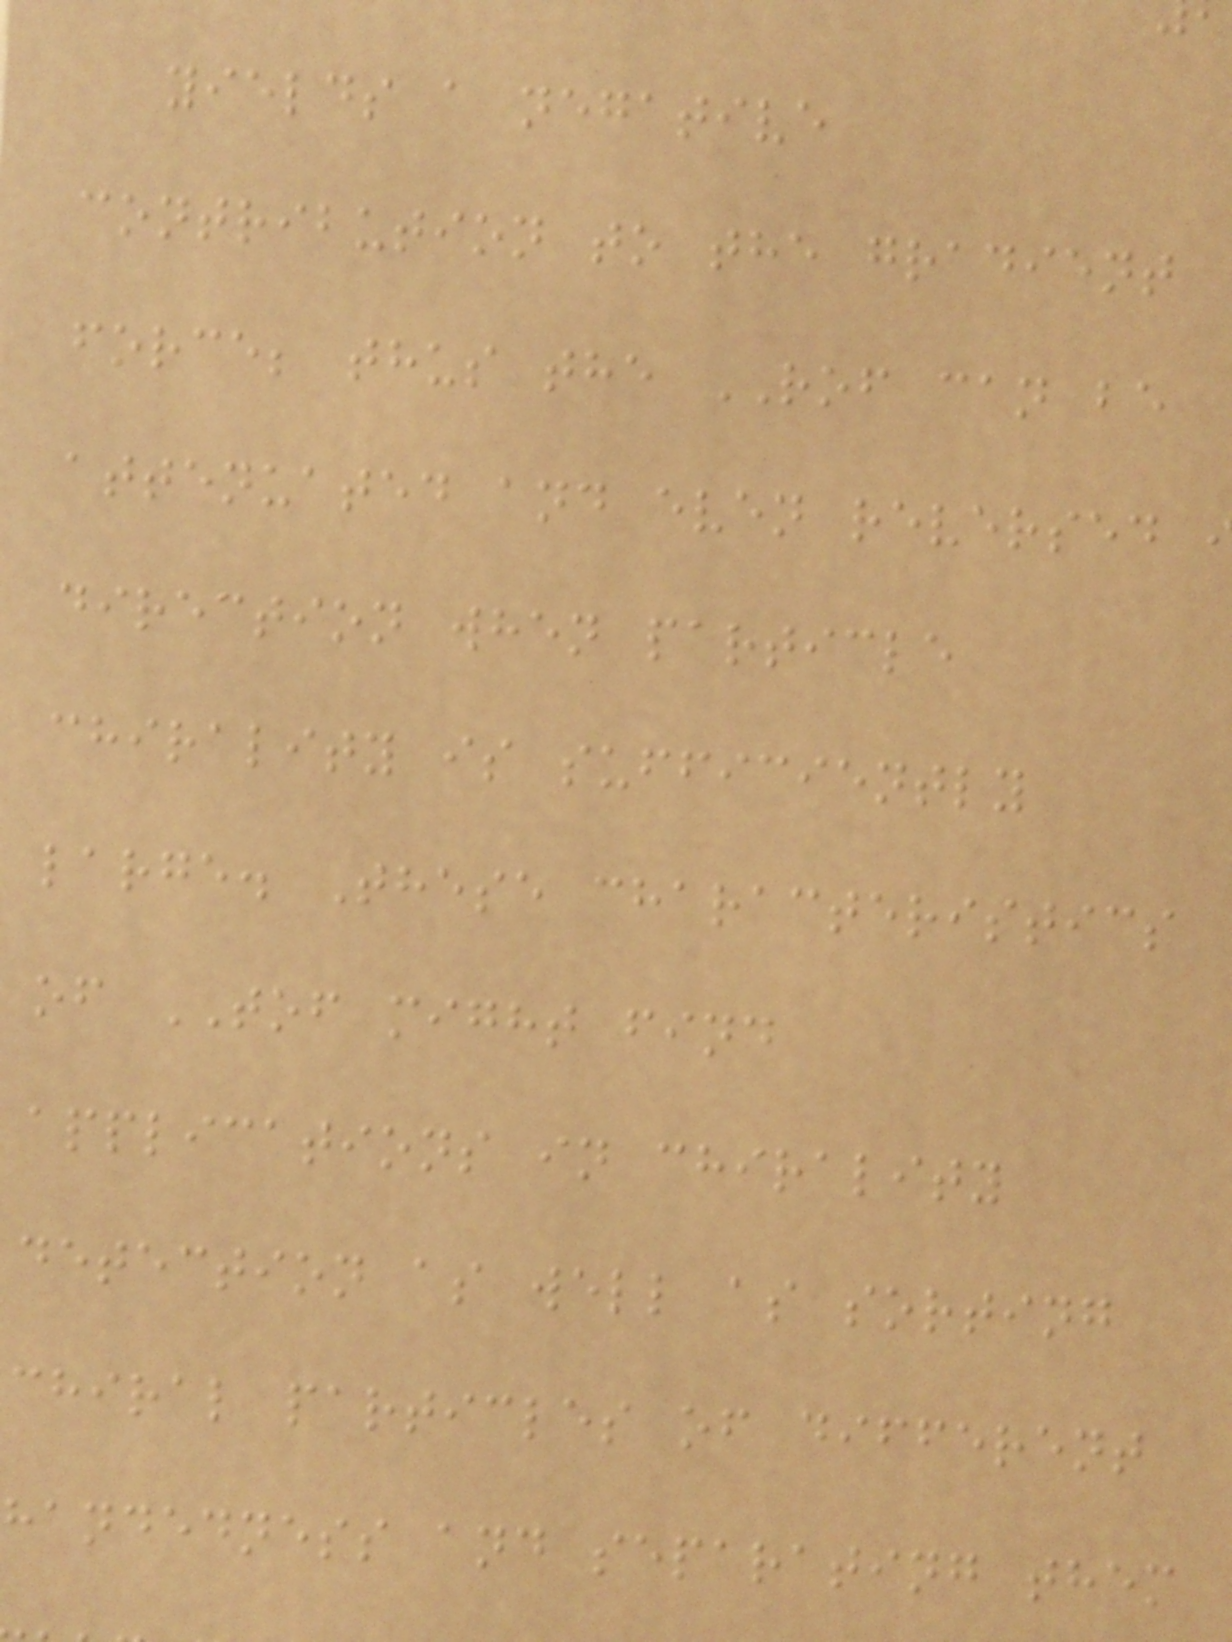yields a negative
contribution to the gradient
force; thus the ROF can be
attenuated and even reversed
direction when particle
chirality is sufficiently
large. These characteristics
of TOF might find
applications in chirality
detection as well as sorting
chiral particles of different
handedness and separating them
